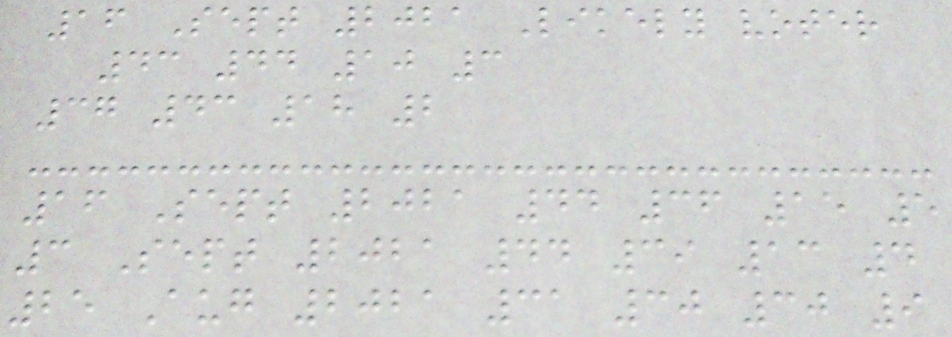16 Sept 2021 Likely voter
43 44 10 3
37 43 18 2
16 Sept 2021 44 36 15 5
3 Sept 2021 44 39 13 4
25 Aug 2021 31 30 30 9
